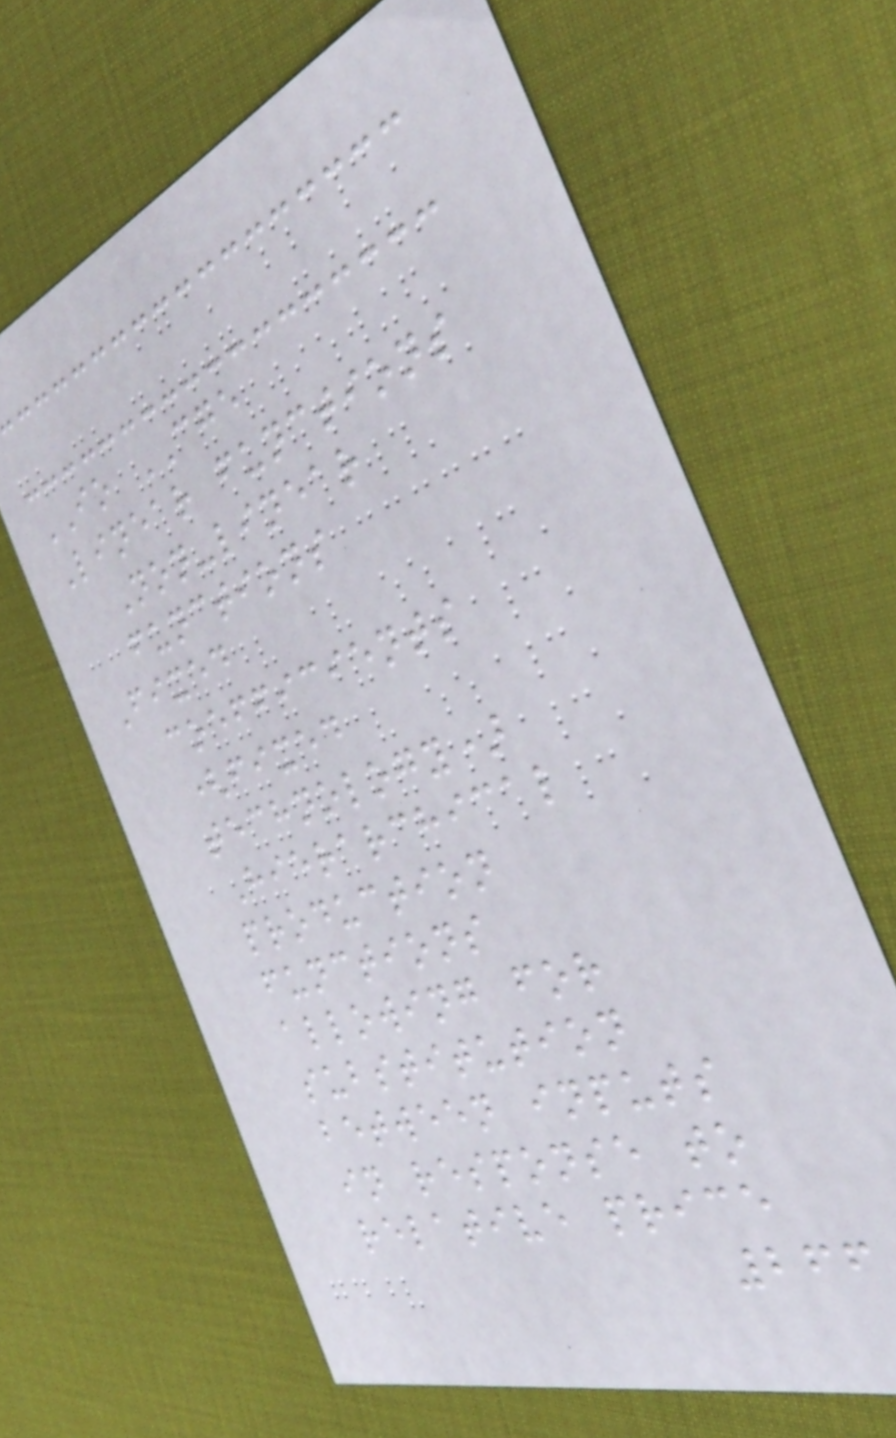IO CGE
Linear functions
Non-linear
functions
Fixed
coefficients
(fixed
technology)
Hierarchical
production
functions
allowing for
substitution
between inputs
in response to
relative price
266
